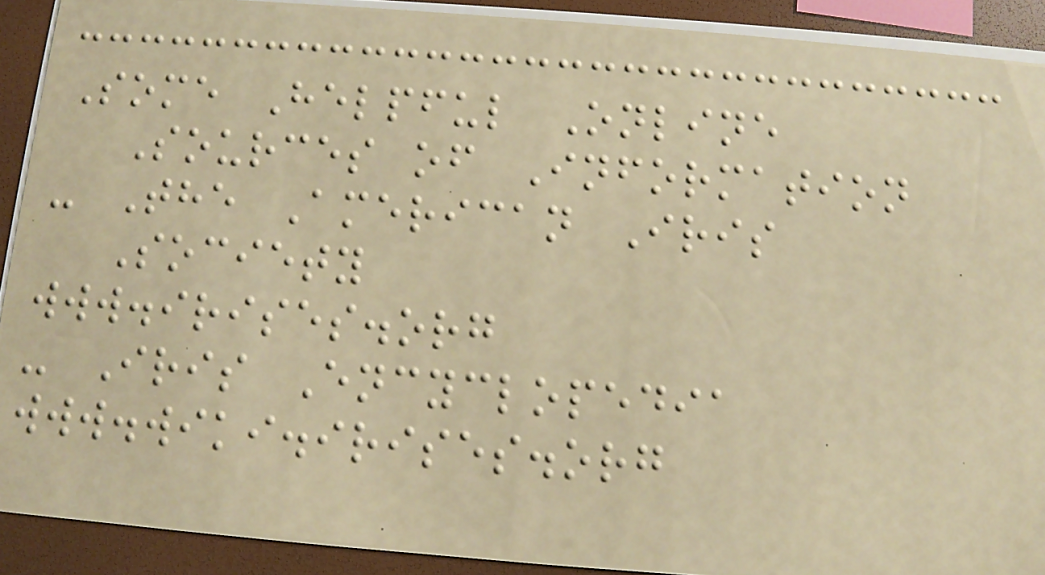Some Helpful Online
Sources of Information
- The American Iris
Society
www.irises.org
- Iris Encyclopedia
www.wiki.irises.org
